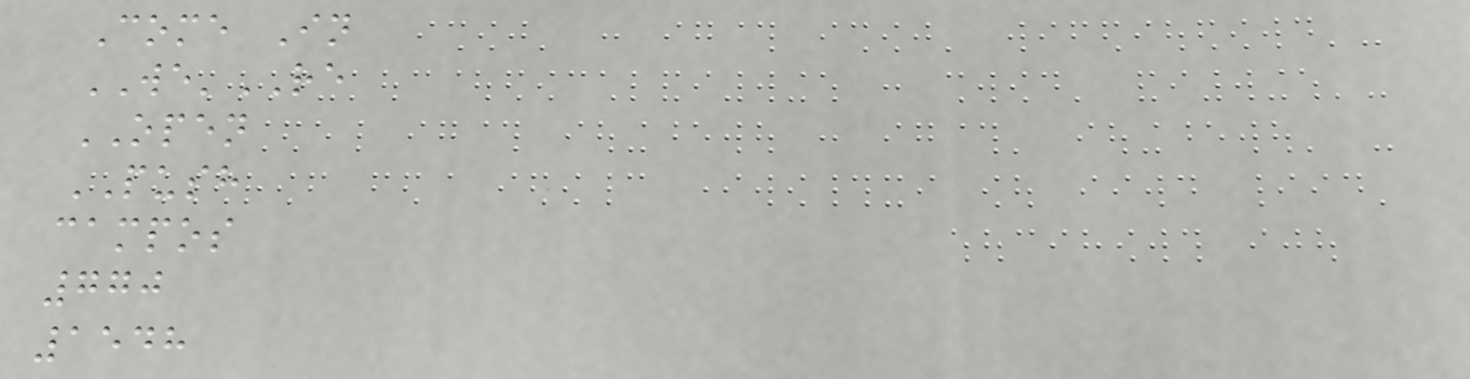Come In
WE'RE
OPEN
PUSH
campos
770
1548
